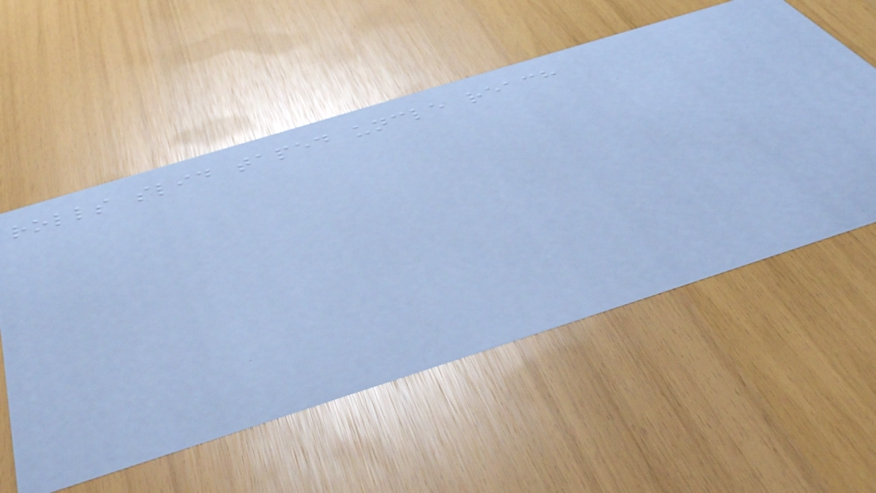rolls slid taped uncle reach
